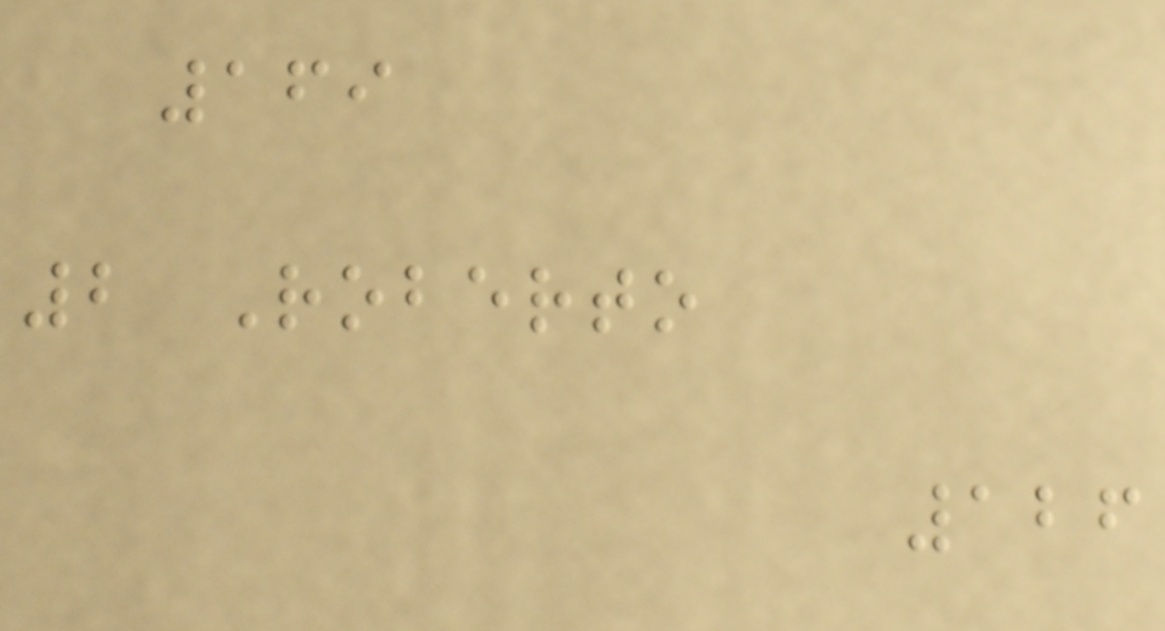169
2 Roberto
126
